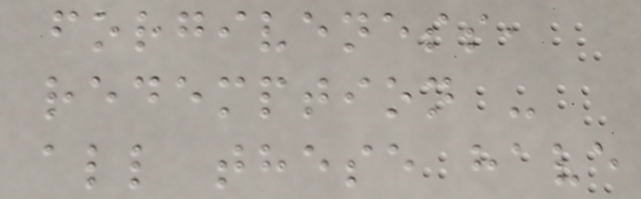forgiveness,
redemption -
all these have
